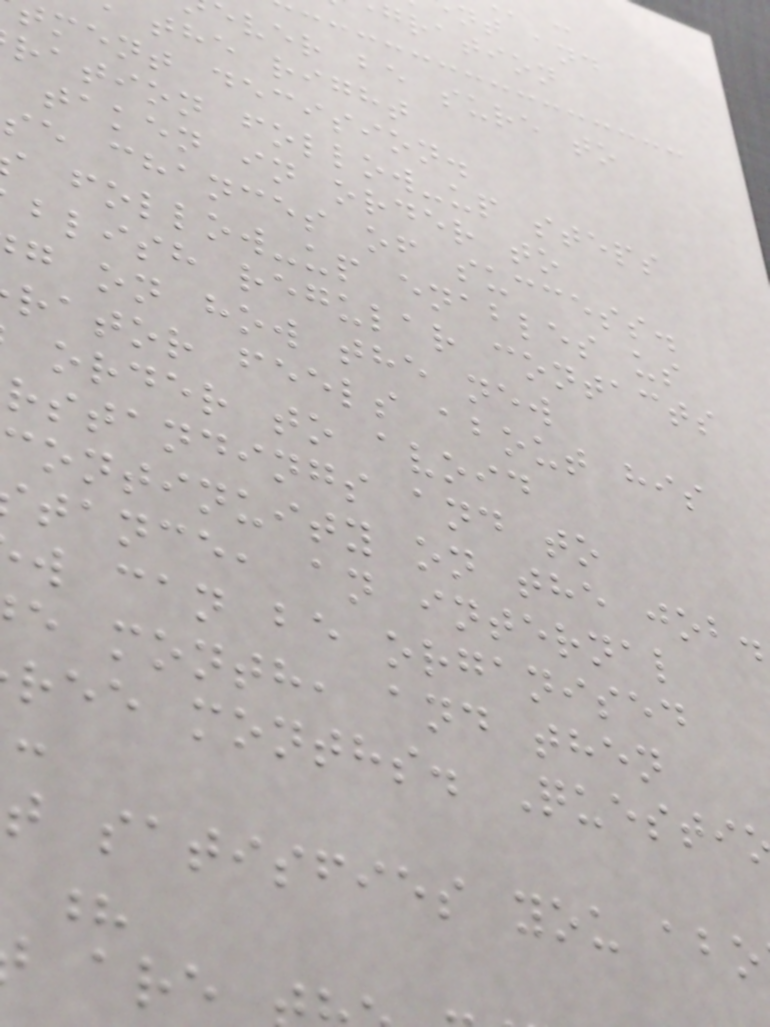gration
ver be sure to
the right
ment decision.
ration follow-up steps
taken in order to
se chances of success.
follow-up enables us
blish regular contacts
g on how the new
rator feels about his
order to avoid
rstandings and to
continuity on the job.
tance, an internal
w can be organised
e month, and then
ree months. Questi
t satisfies you abo
